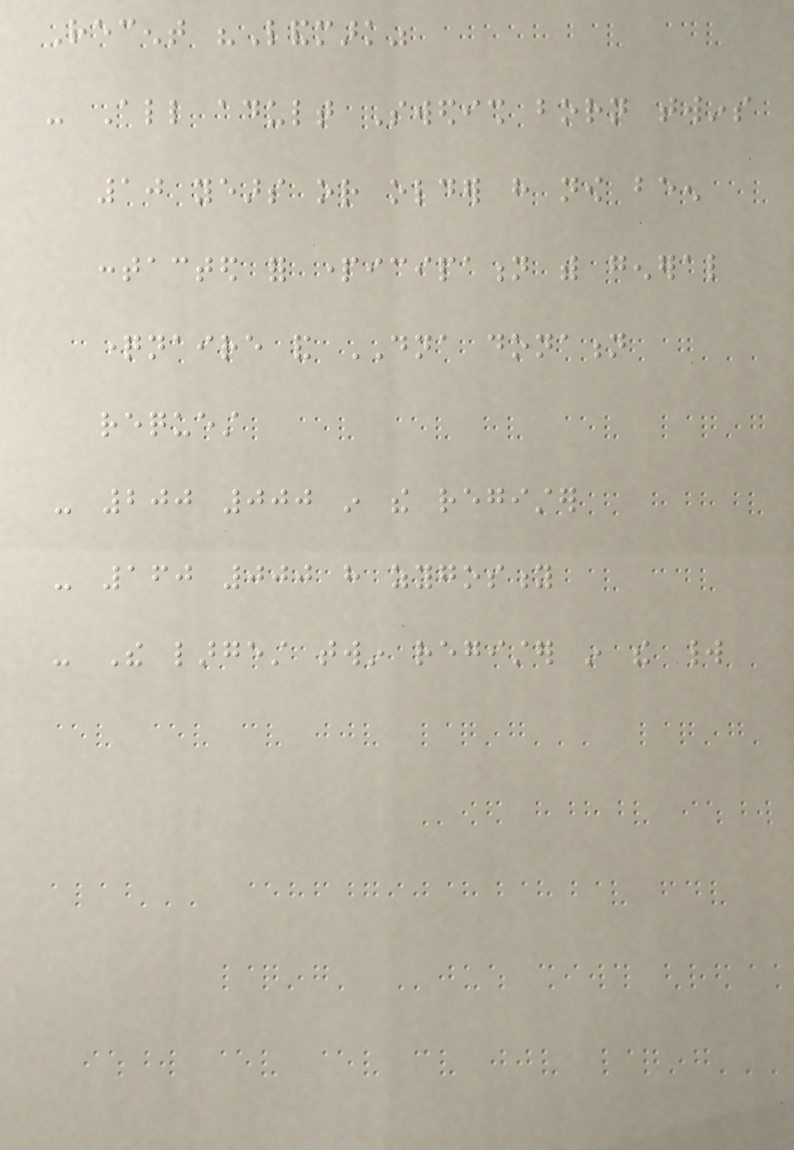Recent "Landmark"
- All adult Swedish born twins
10 years or older have now been
contacted for participation with general
questionnaire and DNA donation
request
- 200 000 in the register
- 160 000 have zygosity
- The largest twin register in the world
